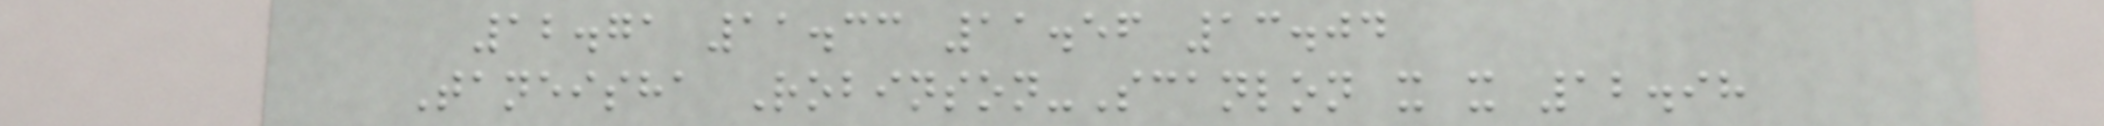12.71 11.33 11.56 13.04
Taneisha Robinson-Scanlon x x 12.98
